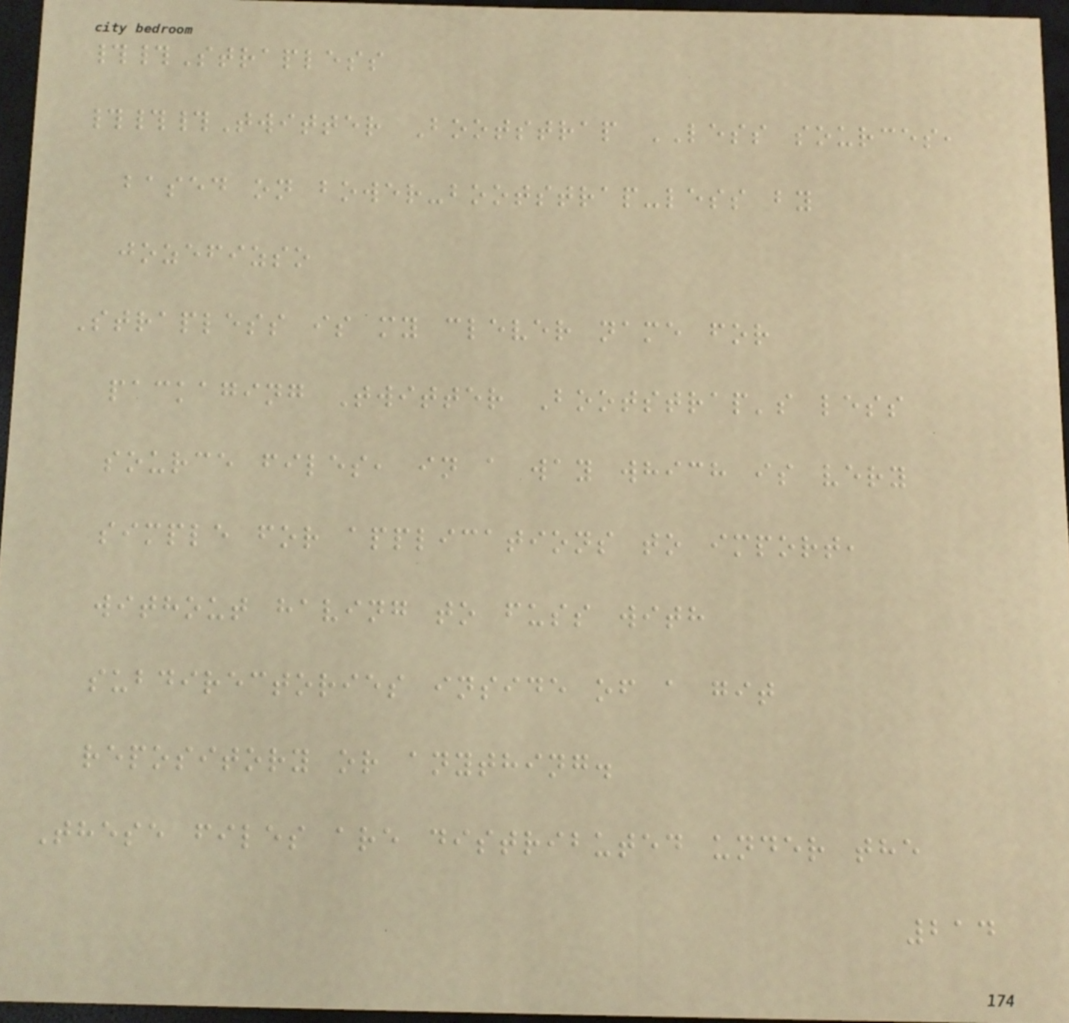##Strapless
###Twitter Bootstrap LESS sources,
based on bower-bootstrap-less by
jozefizso
Strapless is my clever name for
packaging Twitter Bootstrap's less
source files, in a way which is very
simple for applications to import,
without having to fuss with
subdirectories inside of a git
repository or anything.
These files are distributed under the
214
